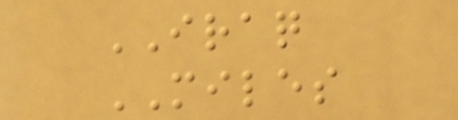IRAQ
MILES
